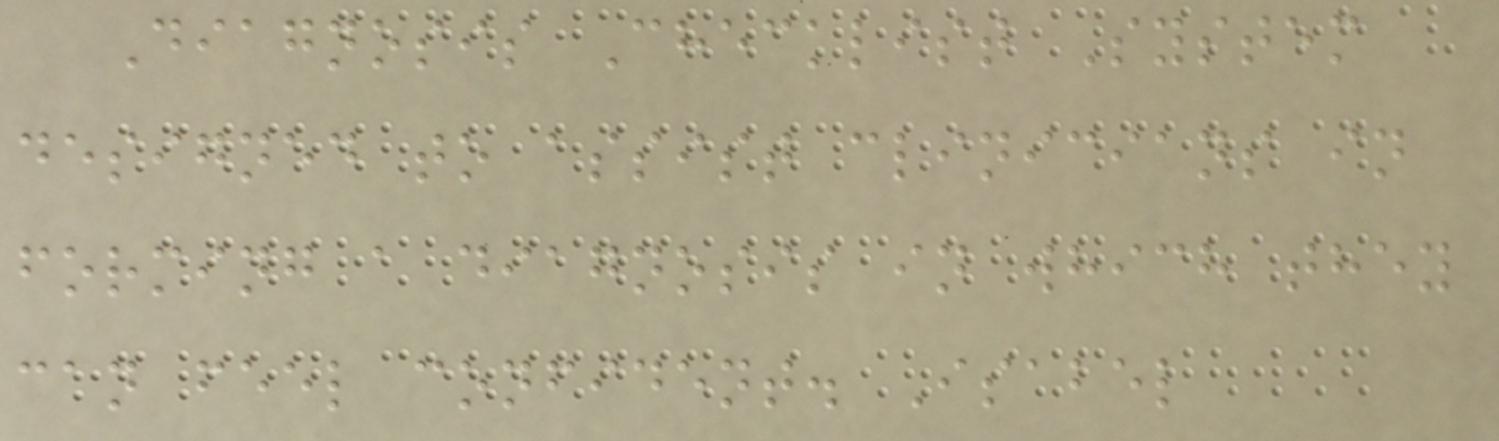Diagnosis Checklist System
designed to assist clinicians in
forming a diagnosis in which they
can feel confident. Isabel
